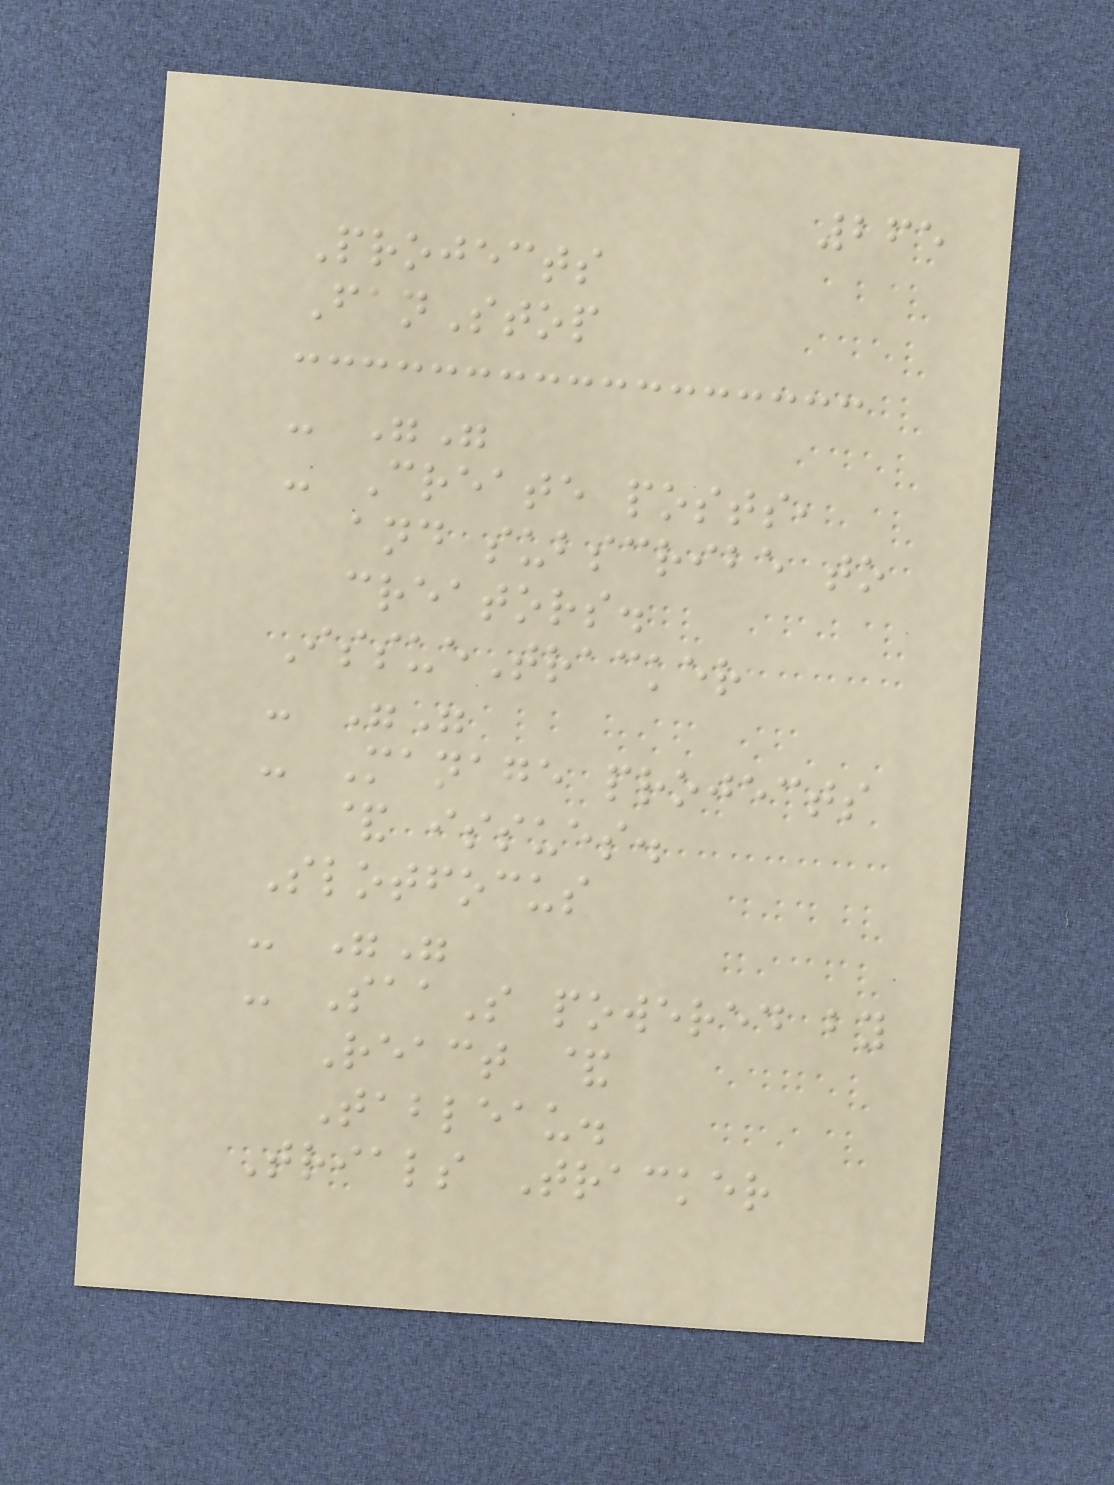265
Projects
FanStop
- ""
- Create posts,
and subscribe to
creators.
IssueTracker
- ""
- Manage projects
& issues.
Slotfocus
- ""
- SaaS powered by
React &
Tableau.
Trials Tracker
